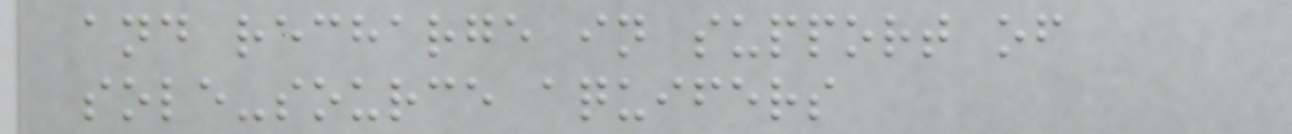and recharge in support of
sole-source aquifers
